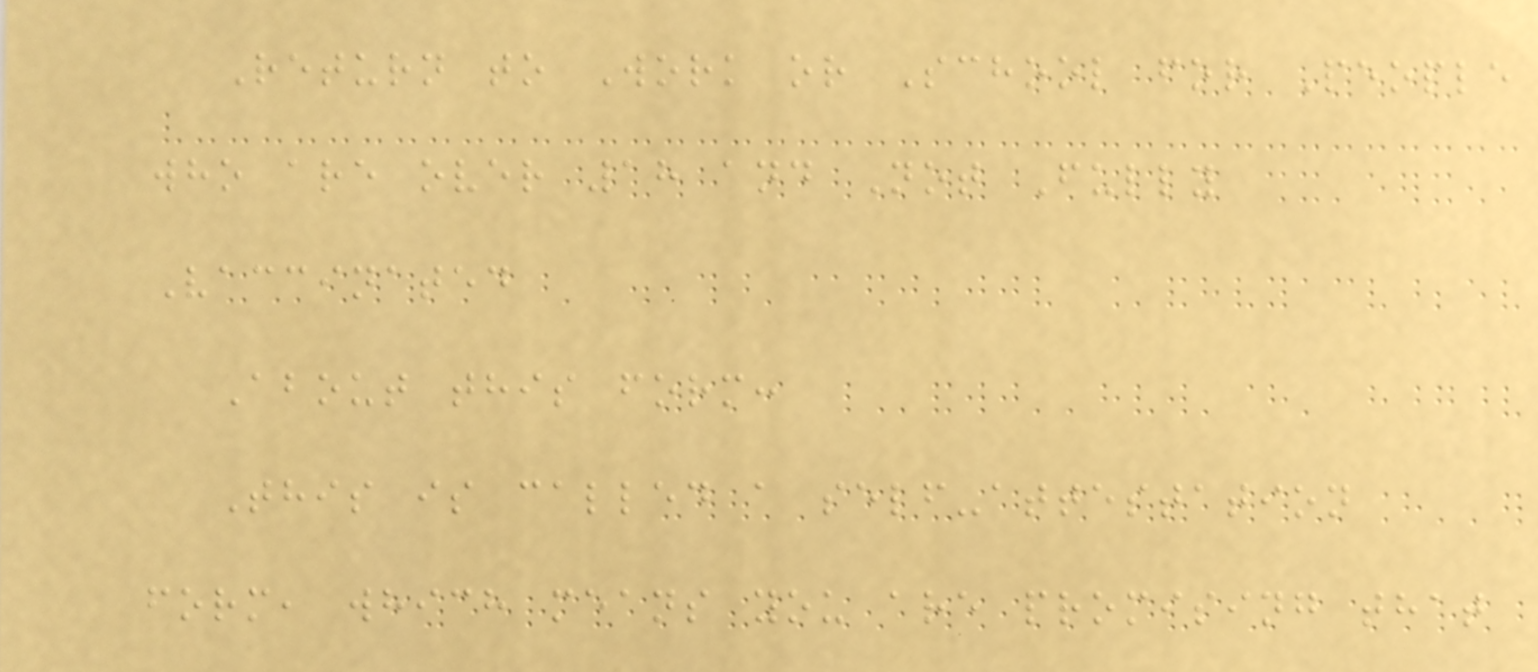Return to Work or School for People
who are over 18 and Not Fully
Vaccinated
About this form:
This is called a self-attestation
form, which means you are promising that
